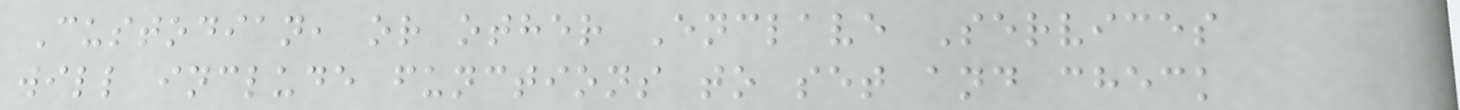Custodian, or other Enclave Services
will include functions to set and check
